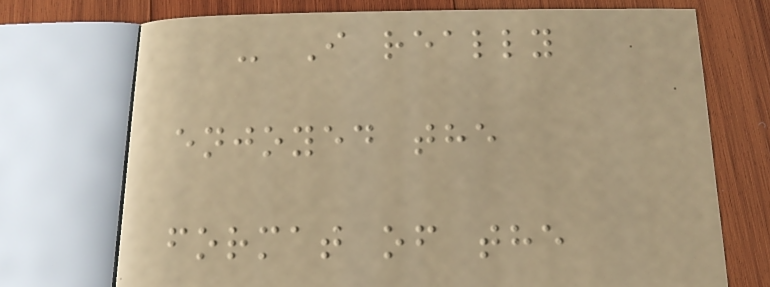- I really
enjoyed the
format of the
